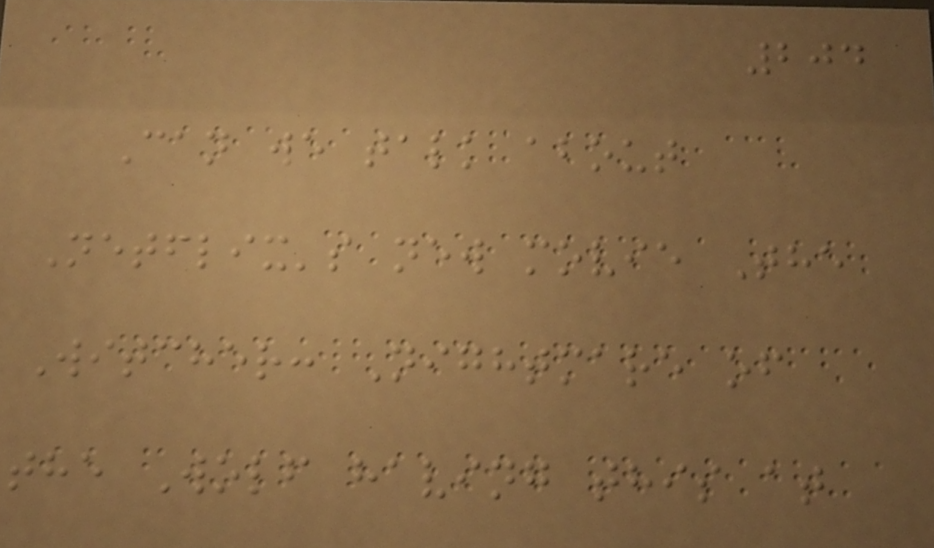204
Can we talk about
Netflix's new movie The
Witcher: Nightmare of
the Wolf having this at
